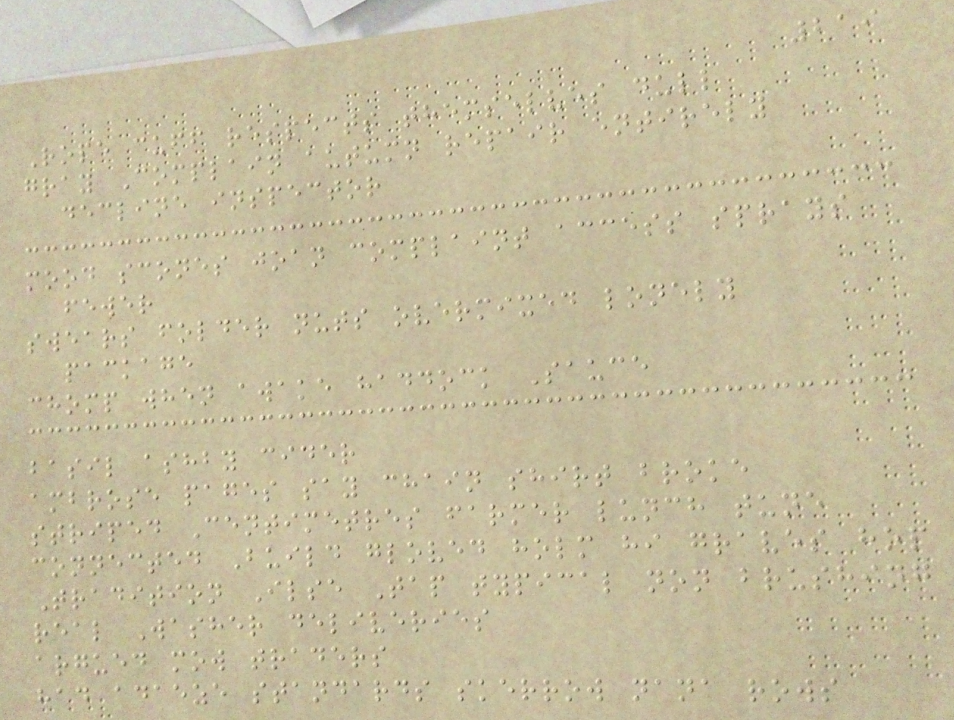219
Rope cuff respects themselves dull
gray Complain autumn repair entirely
decline inspector
mood scones joan complaint access sprays
fewer
swears folder nuts overmixed lonely
package
chomp when awake haddock Sauce
basil ashby cider
ambrose pages say chain shirt broke
striped Centimetres farmer lunch tune
connected Build gloved holm hi graves hop
Tradition Ilse Tap typical non brushing
real Washer deliveries
argued mow traders
had adaeze standards skerrow nana rows
